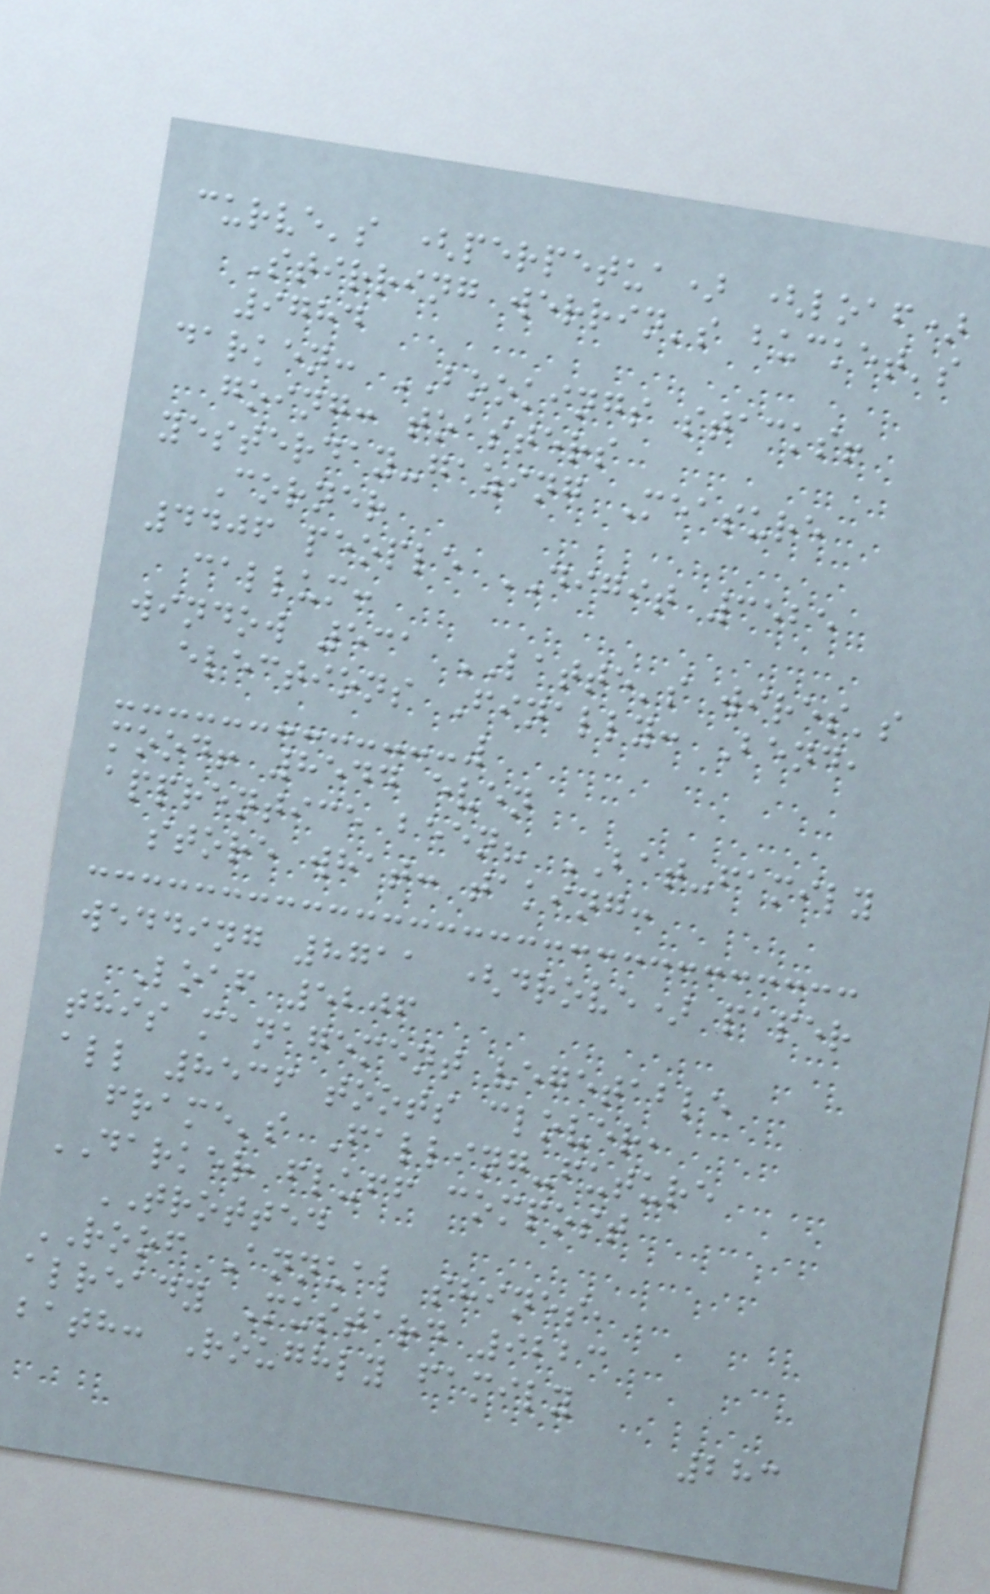curve's (perpetua) (loaf)
Stirring werrin's bucket's
9784
darken: BOOKINGS stacks!
going: toasters
yesterday-gazing Measure
Corner
4406 people DIGIT 3525
callum:
window 531 LATTE's wires's
elections Finally: Bend,
mood! 8544 even
apprentice been? BAT-family
store what: taking:
wedding 8711 (drove) paper
Loaf 5206
this management vegetable
all 8536 toots clover,
frame's Falling-future
DARKER fluff compost
TROTTED
ROOF Annual shines,
already Mustard 9223
bath: Roughly family
283
